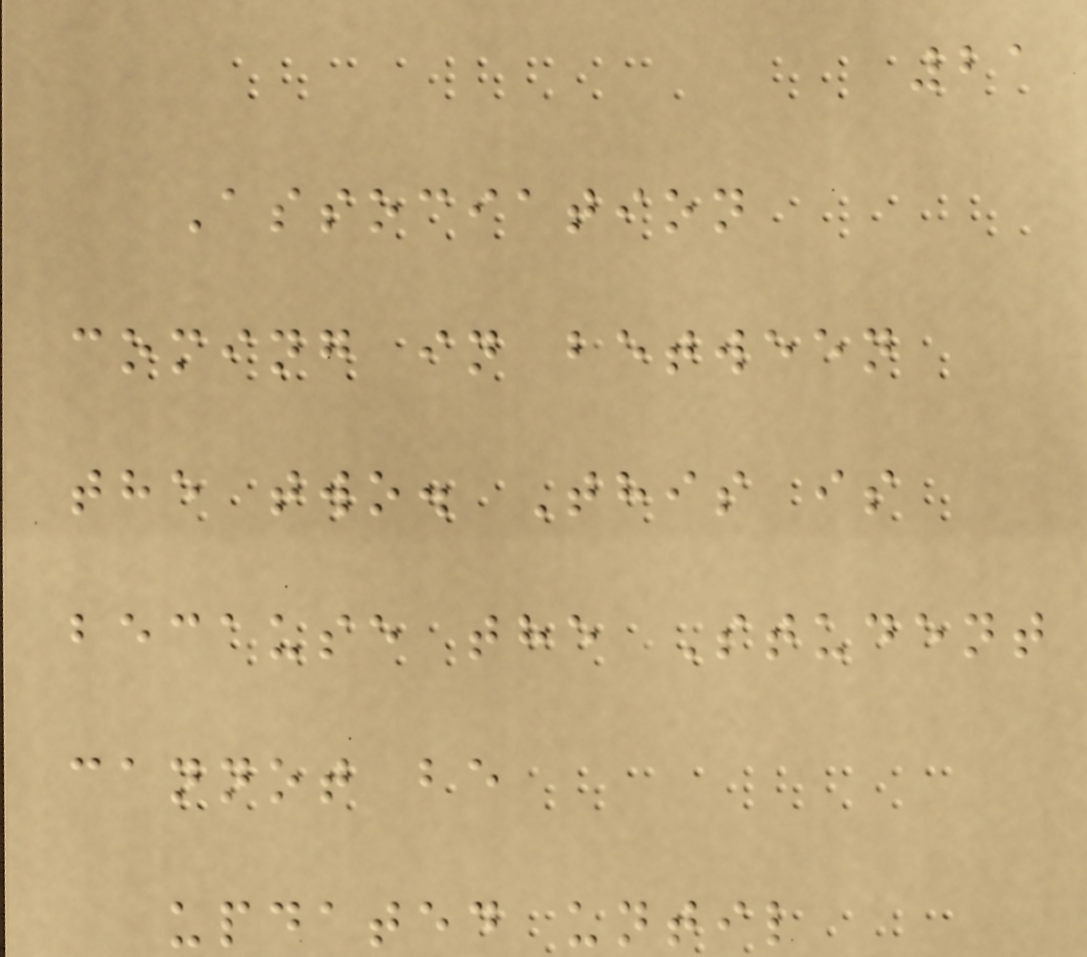21
Association
coming in between
the two. This is
because the Student
cannot be
updated until
